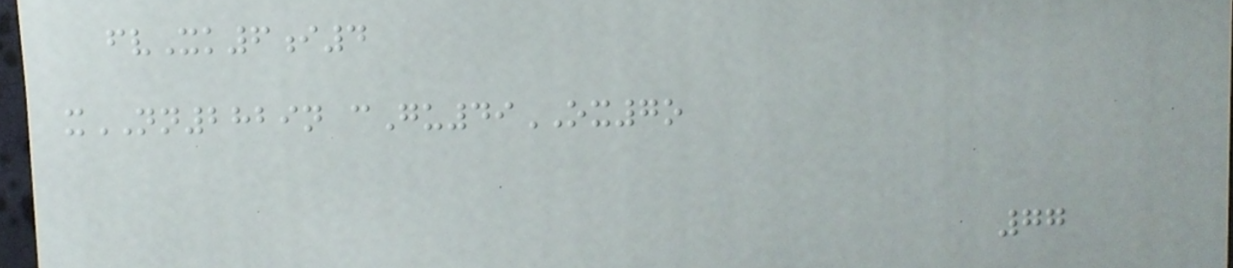fvXk6i4
xNN2829n cGu49OX7o
77
